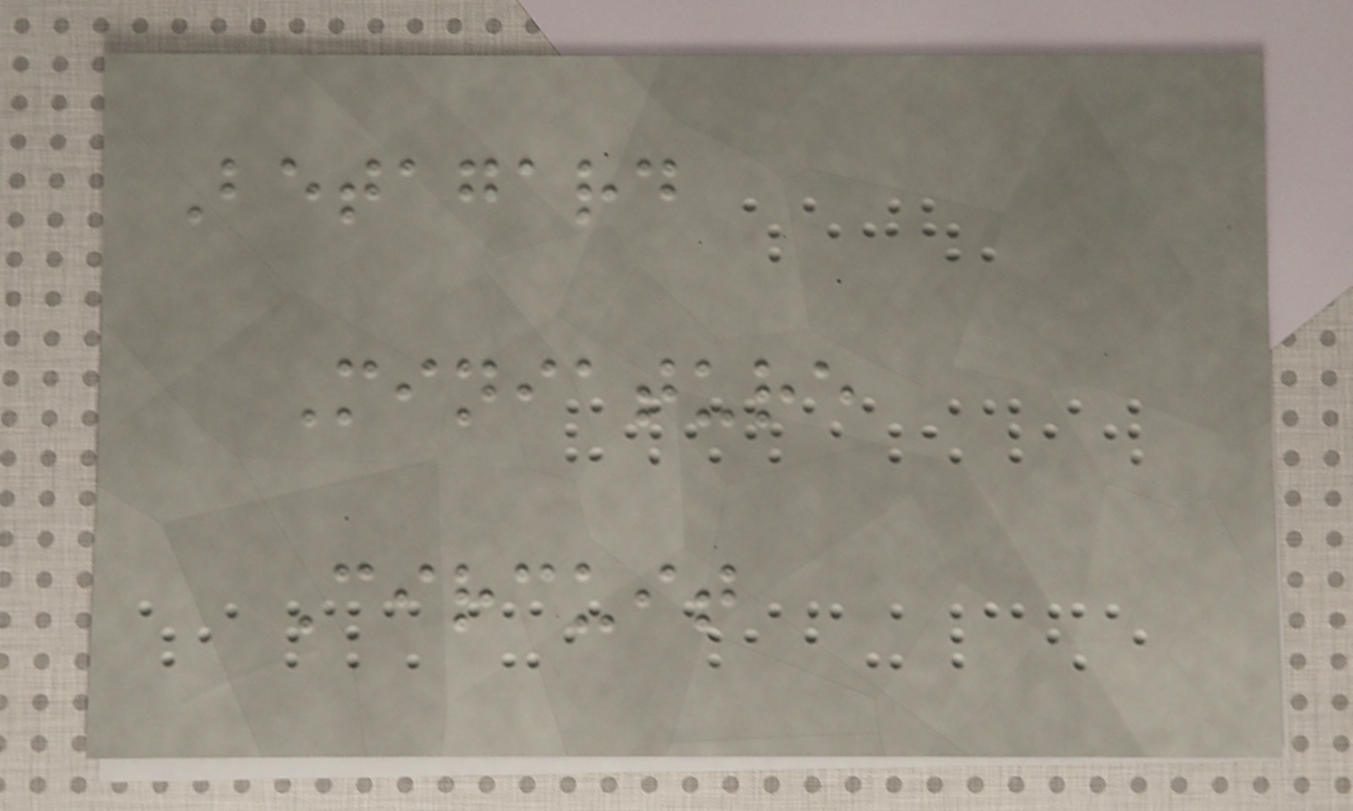Betagard
Miniature
Circuit
